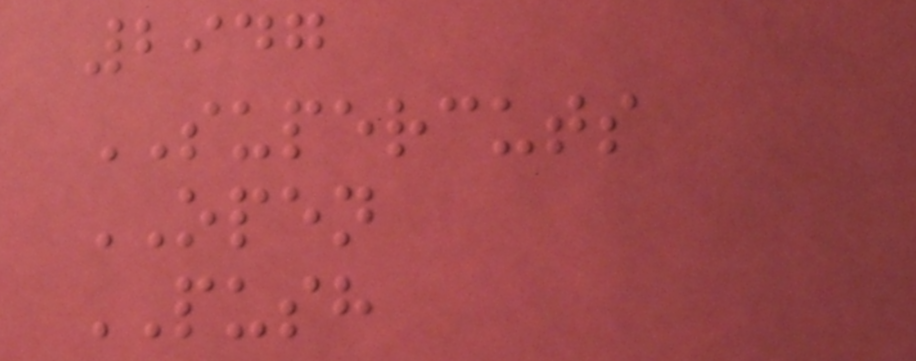2947
SUPERCUTS
OPEN
PUSH
